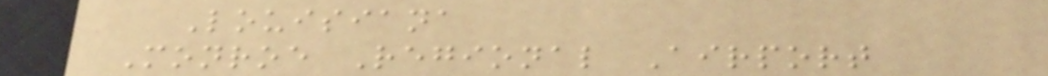Louisiana
Monroe Regional Airport
